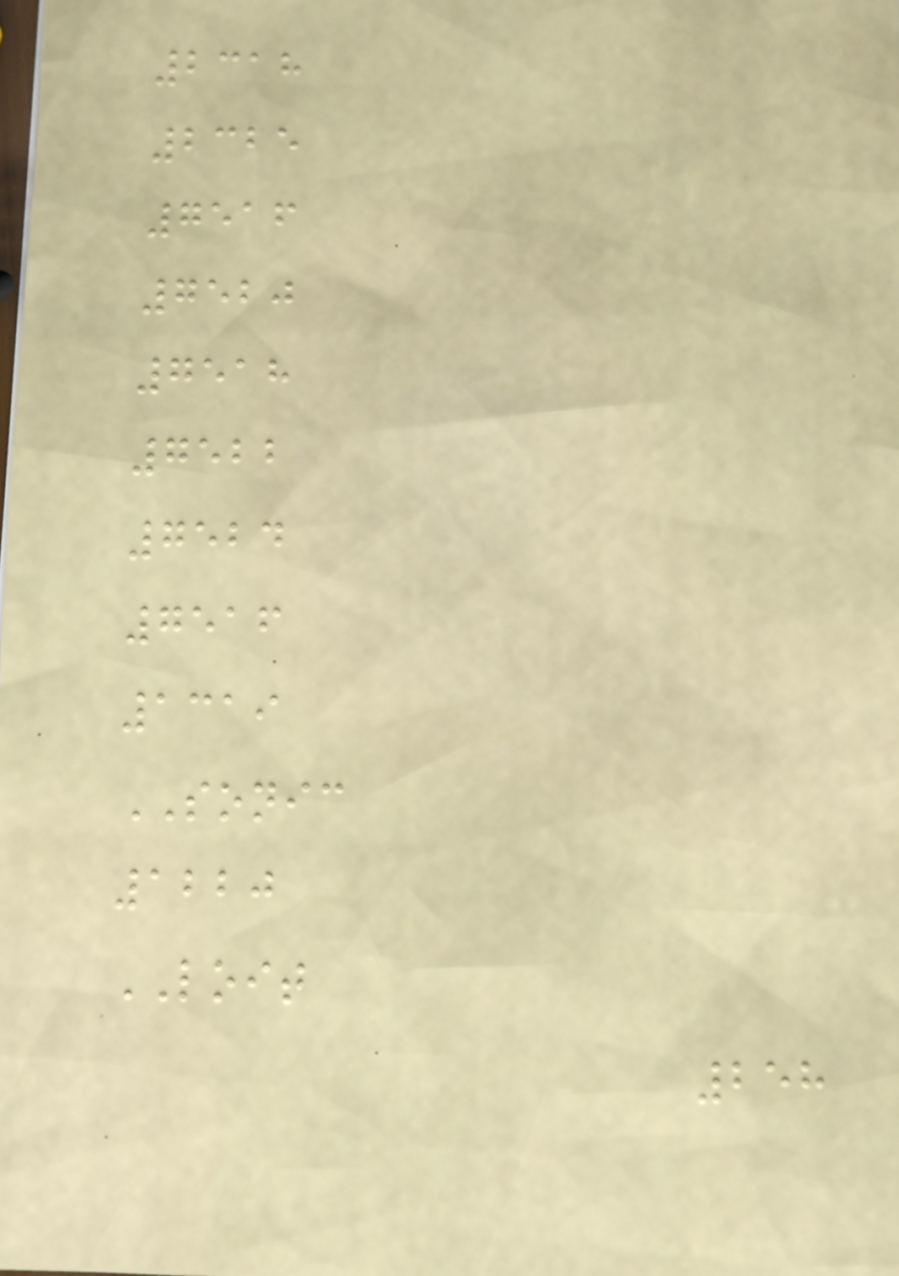2318
2325
7516
7520
7518
7522
7524
7516
1319
SONIC
1220
LOIT
258
